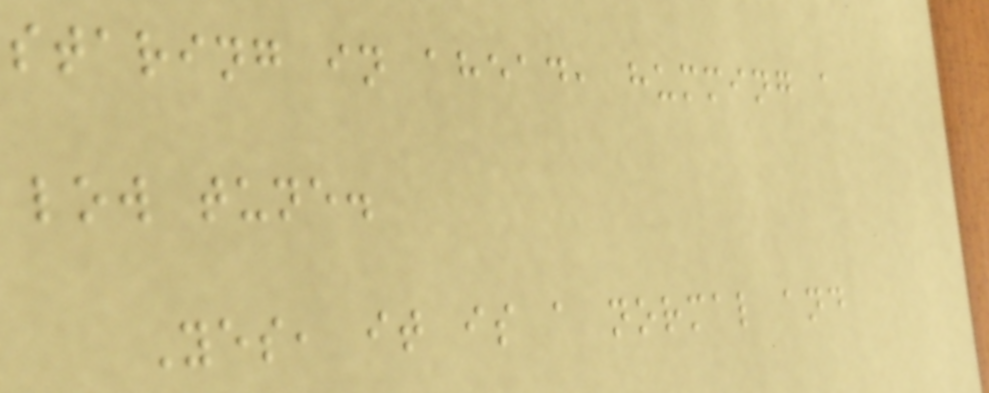staring in ahead, humming a
low tune.
Yes, it is a normal and
